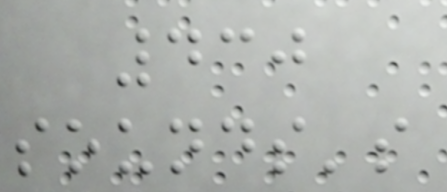430
sounds's
